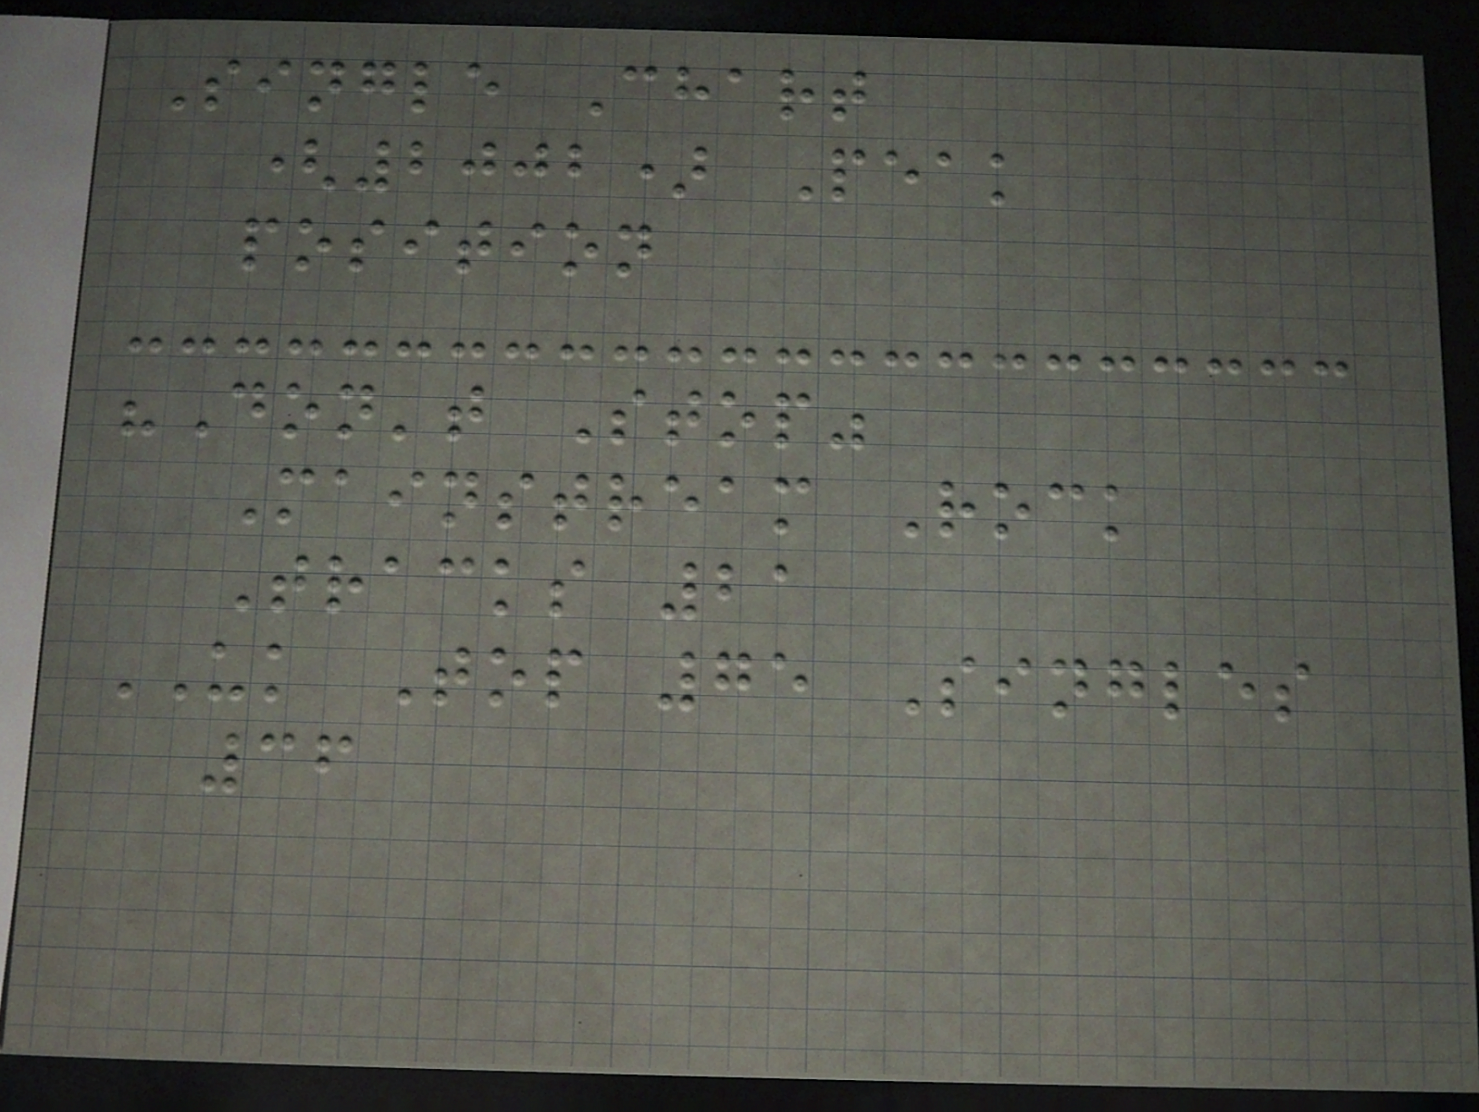Single Chart
(2002) Peak
position
"Don't Stop"
Mainstream Rock
Tracks 21
UK Top 75 Singles
36
